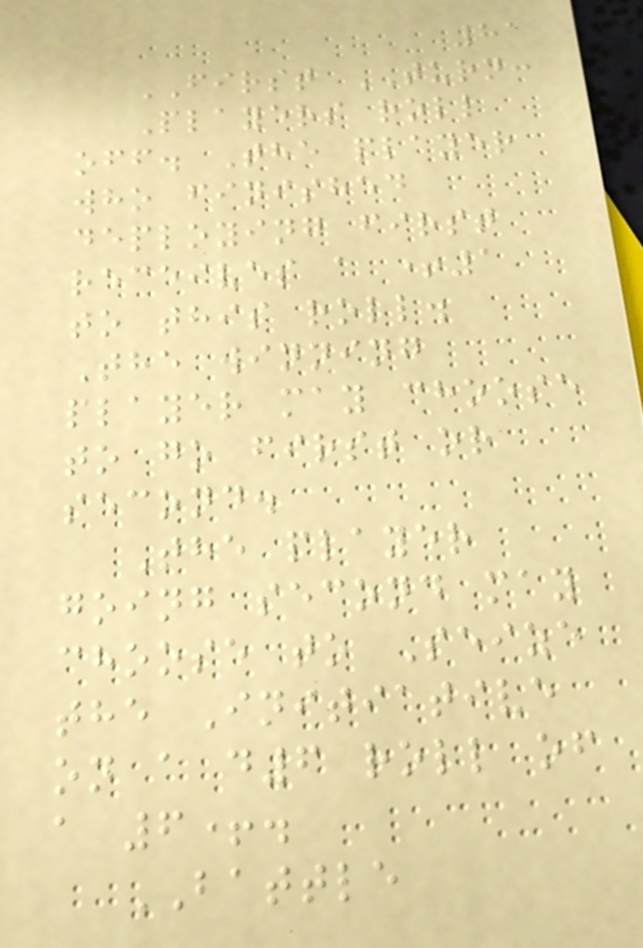81
FIRST TURN:
Players roll
off. The player
who finished
deploying first
receives a +1
to this roll.
The winning
player may choose
to go first or
second.
The player
going second may
choose to Seize
the Initiative
on a d6 roll of
a 6+.
BATTLE
